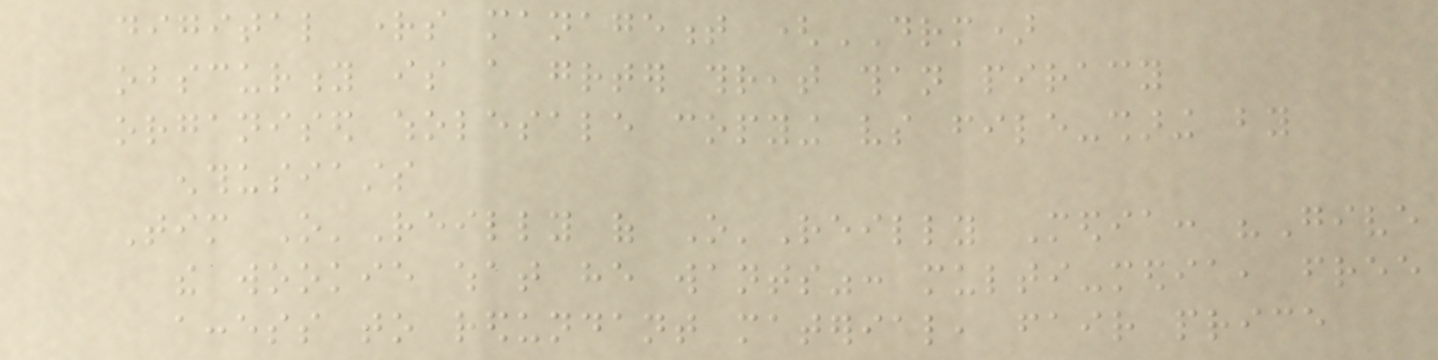digital rights management (DRM)
obscurity is a greater threat than piracy
organised wholesale copying vs file-sharing by
enthusiasts
Tim O'Reilly of O'Reilly Media: "Give
the wookie what he wants": multi-media, free
access to redundant material, fair price
